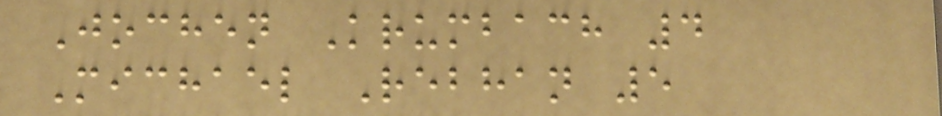Jochen Krumbach 4
Michael Rebhan 5
